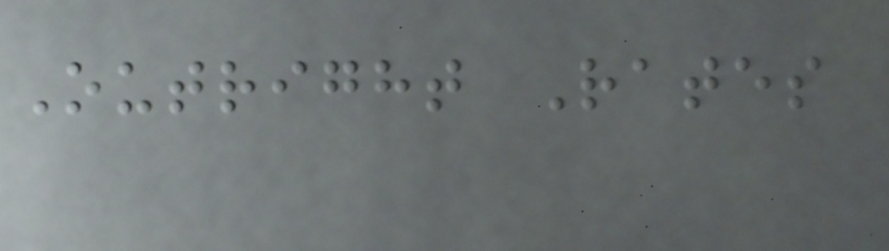Outright Rates
